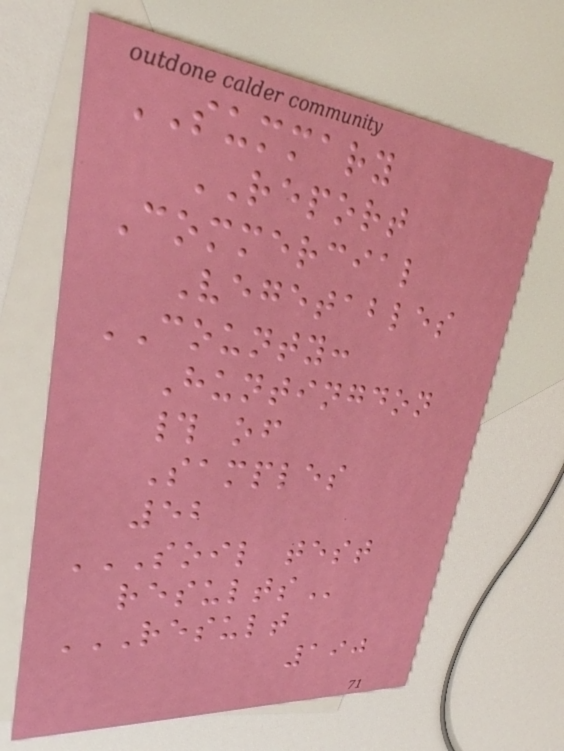SUMMARY
REPORT
Commercial
Vegetables
COUNTY:
Huntingdon
# of
Samples
52
SOIL TEST
RESULTS
RESULT
190
